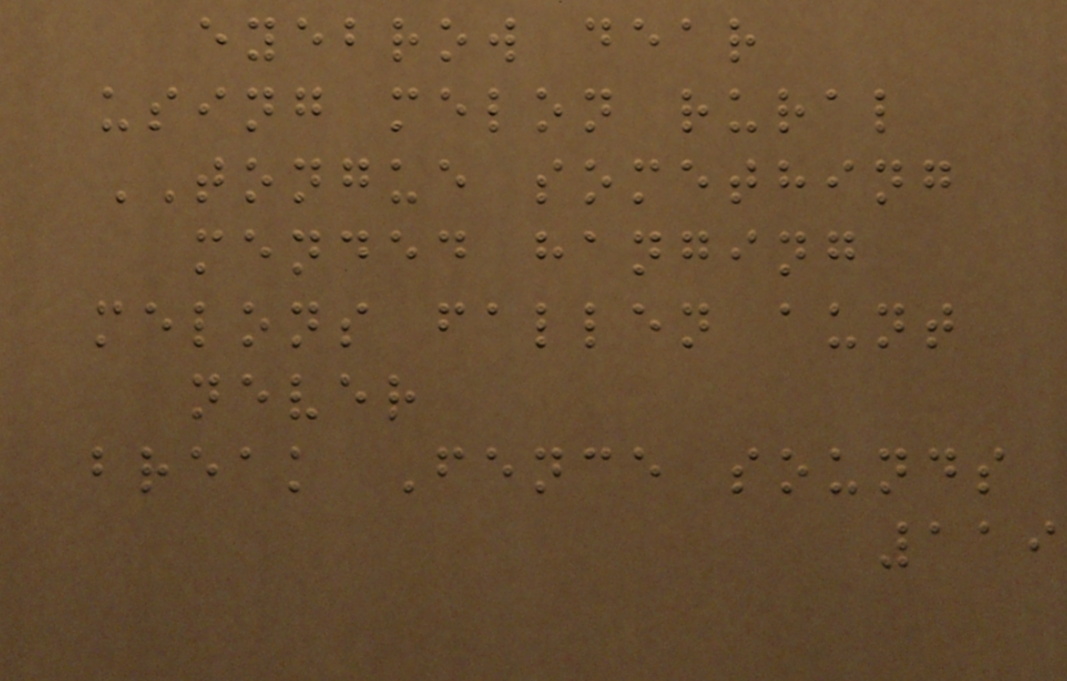eyebrow dear
using melon rural
TONGUE something
mended hanging
melons fallen aunt
never
break Fence sounds
119
